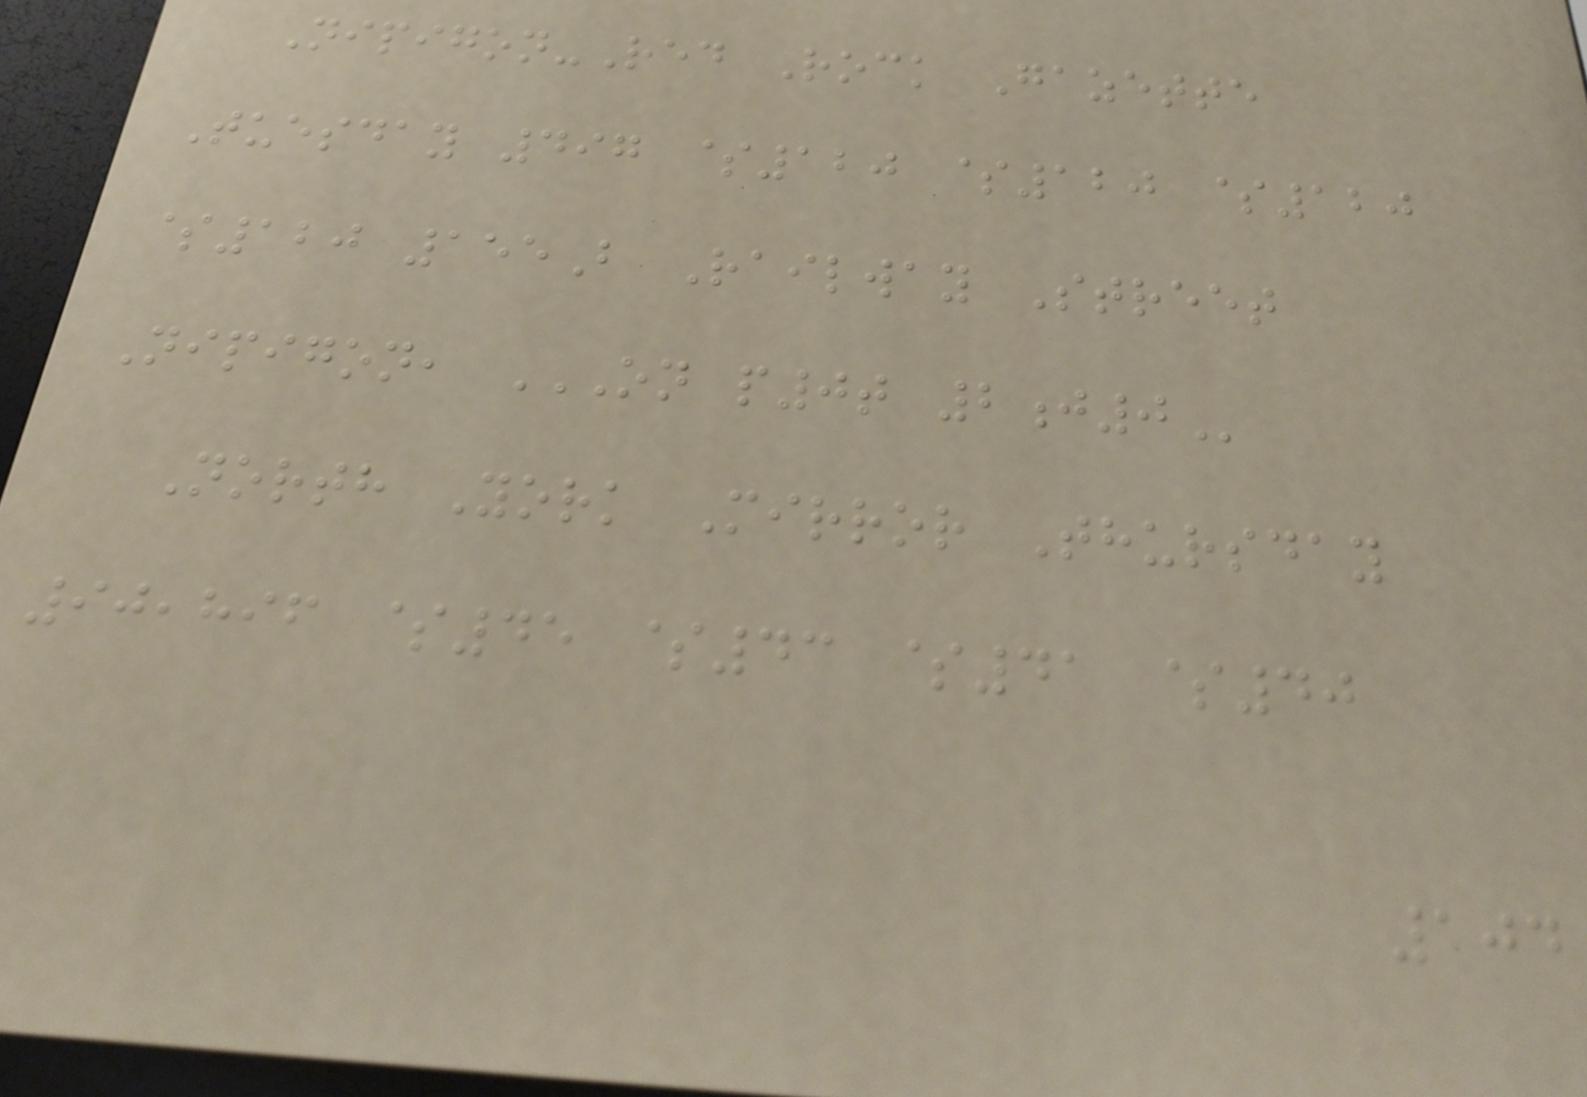Nipigon-Red Rock Gazette
Tuesday 497 $120 $120 $120
$120 155B Railway Street
Nipigon, ON P0T 2J0
North York Mirror Thursday
90,896 $45 $43 $41 $40
104
